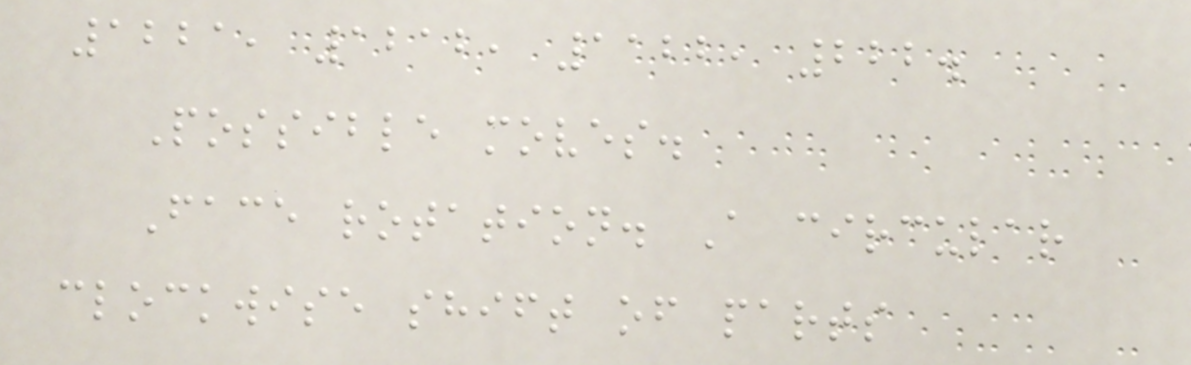1221, 1212, 1122, 222.
Possible moves.
Face rotation. A circular
clockwise shift of parts
